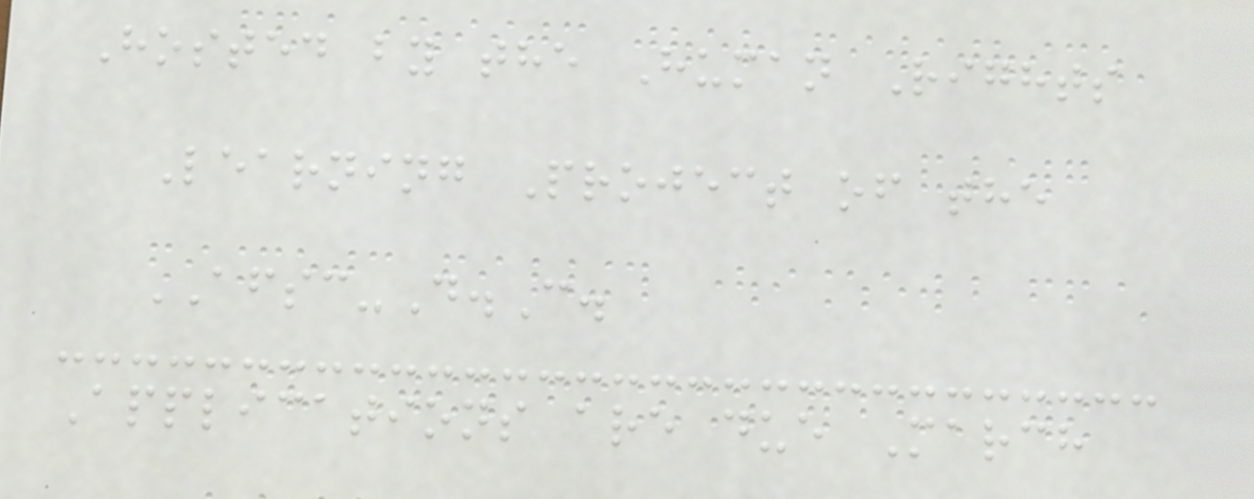Hosted by the Human Rights
Learning Project of the
AFSC-D.C.
Applications are due March
